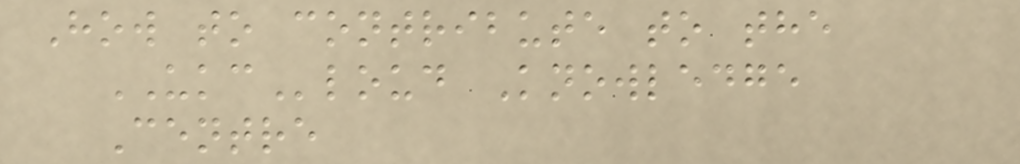How to contribute to the
UKCloud Knowledge
Centre
